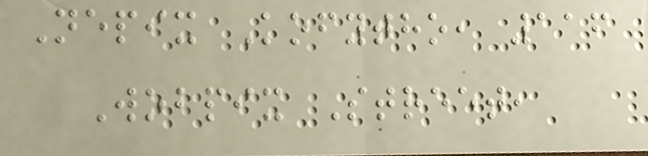Nepix Kofytho, 116
Wobpix Street,
